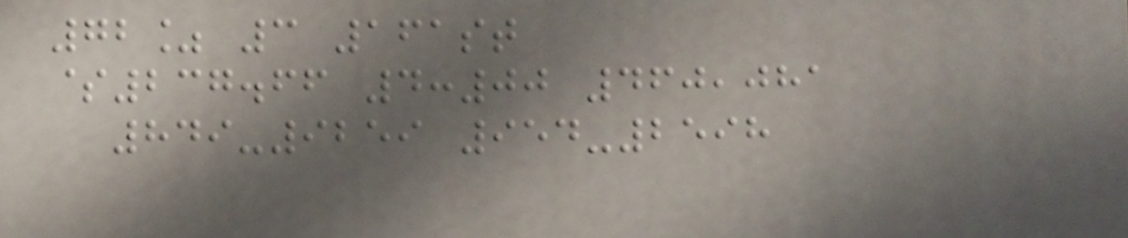72% 3 161st
$237.66 4:00 460,081
849-9259 954-2598
